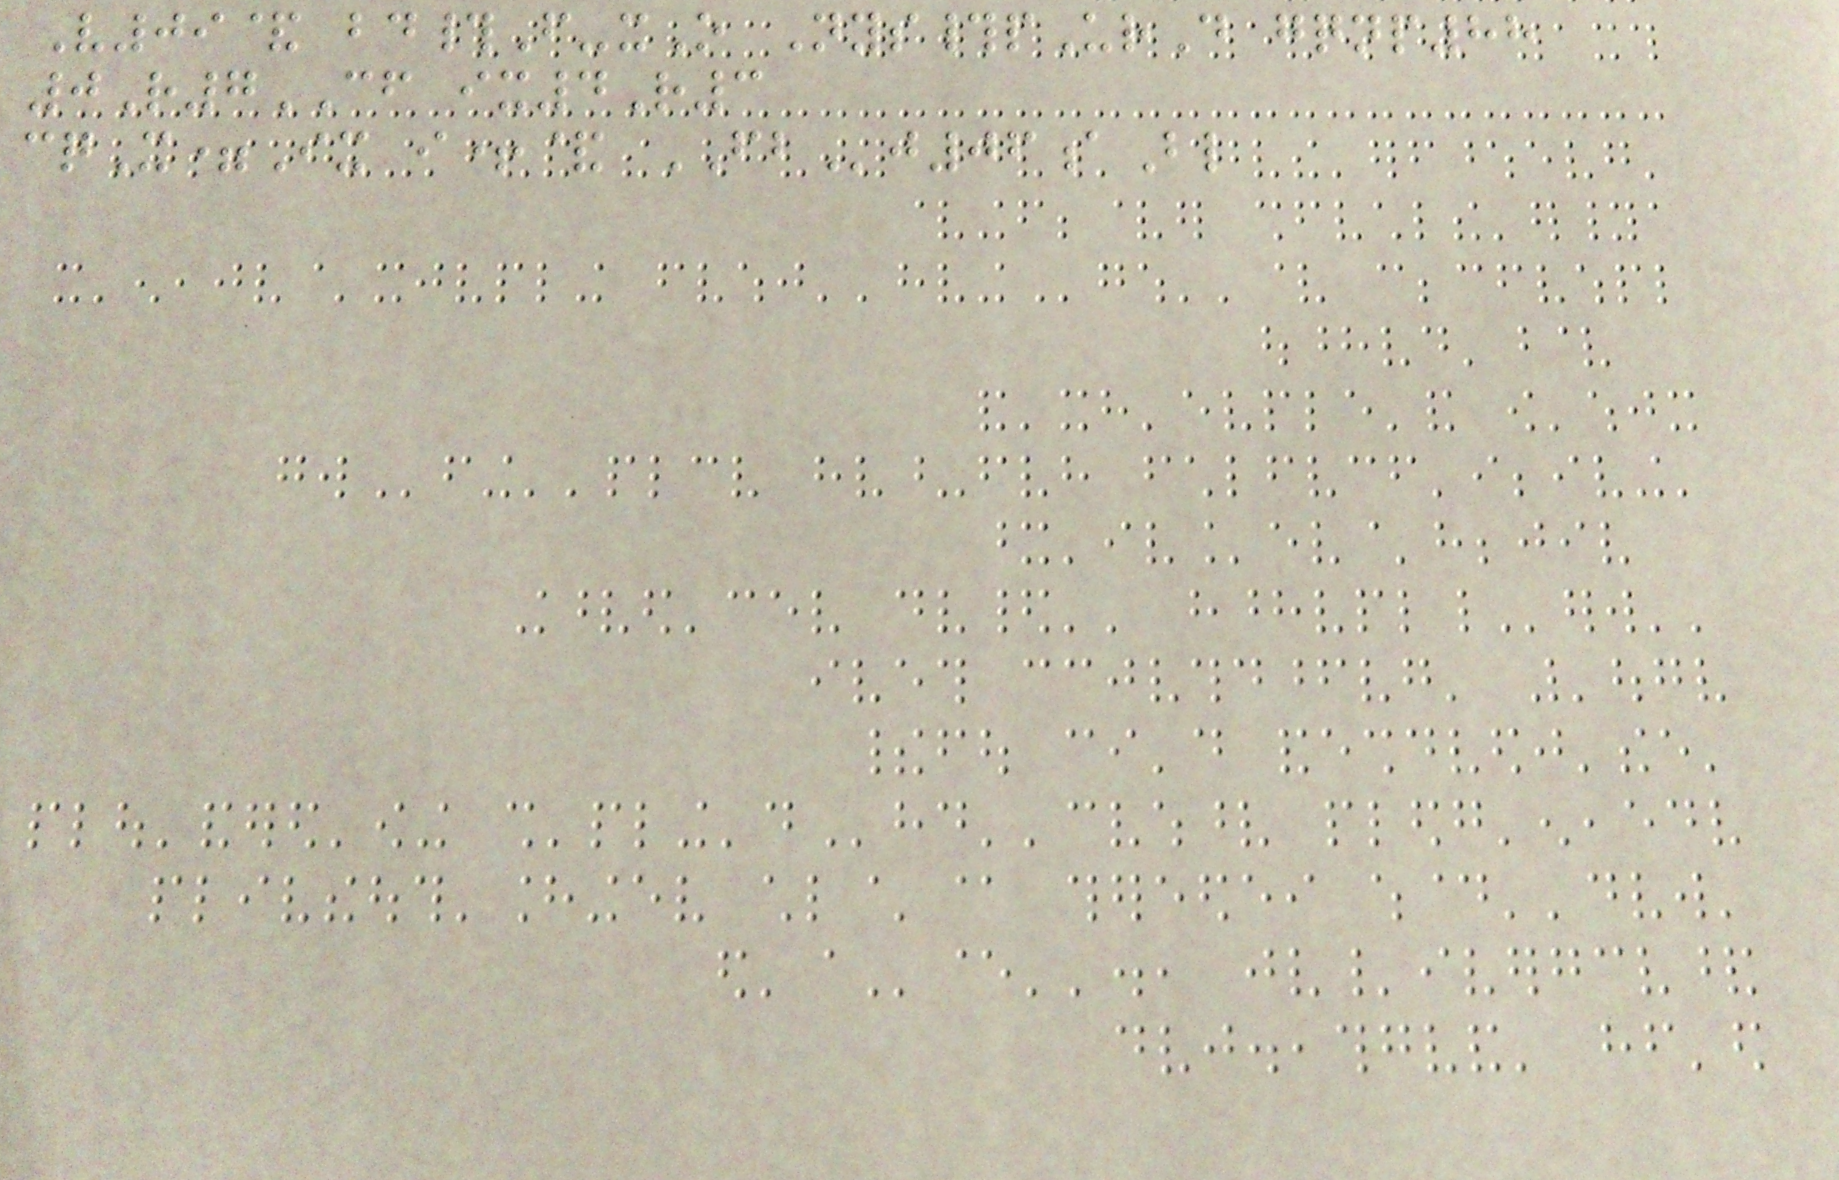V09& bd#F-xO Nys#pUrD gqnp88
0R7CF ix4R3
cqX=Ix i+& FBj06aBl
